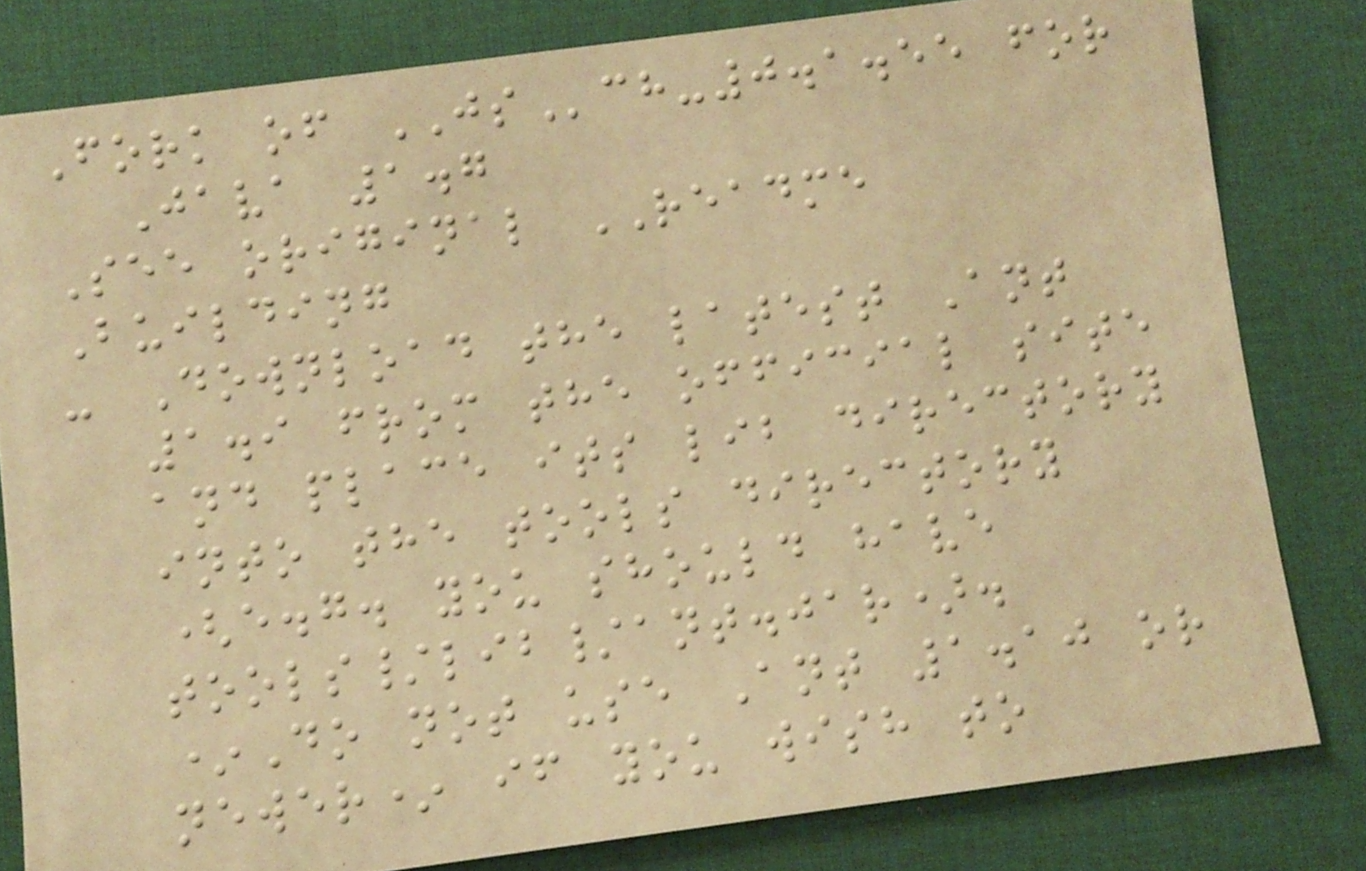Fork of JSch-0.1.55 for
Java 1.7
See original README
Building
- Download the latest Ant
1.9 from the official site
and place its lib directory
into the tools directory
(e.g. you should have
tools/lib/ant.jar).
*Do not use Ant 1.10 or
newer* if you wish to
